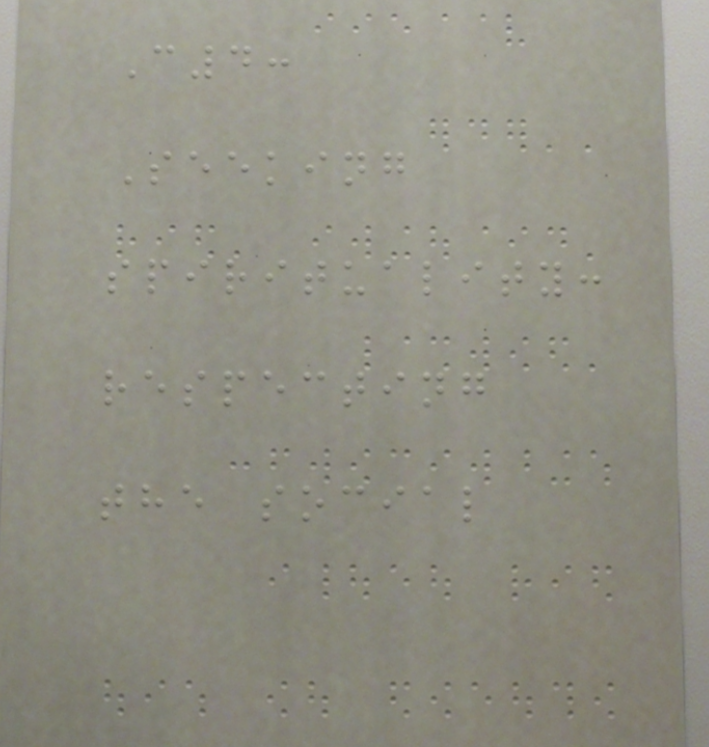C4:
Seeking
spirituality:
respecting
the social
